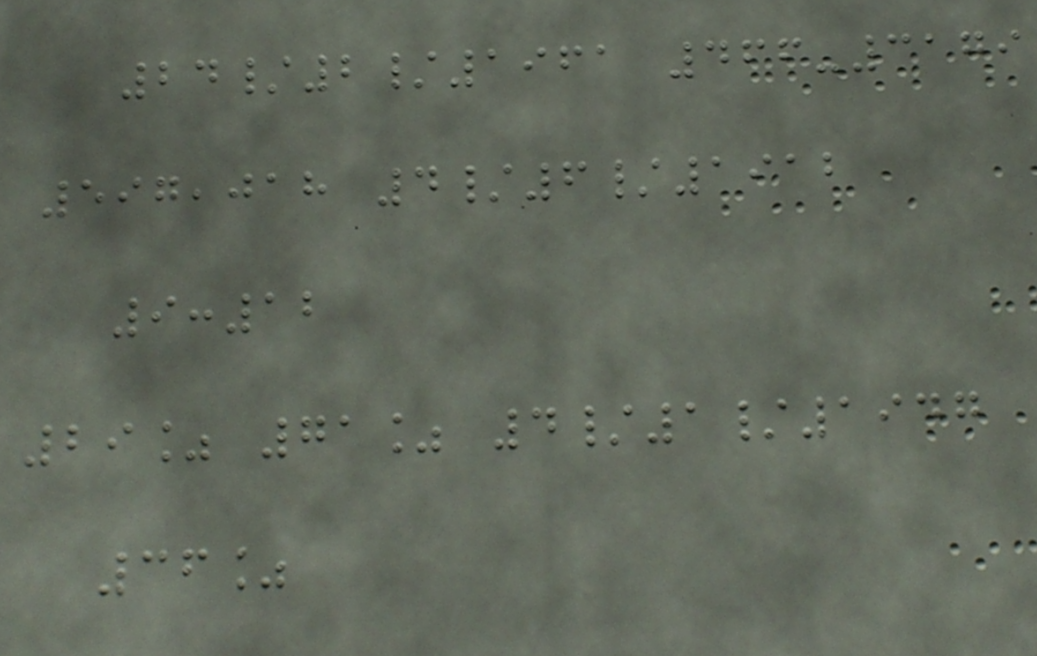24/2/1961 466-3179
597,018 4/6/1912
9:12
29% 71% 4/1/1947
36%
